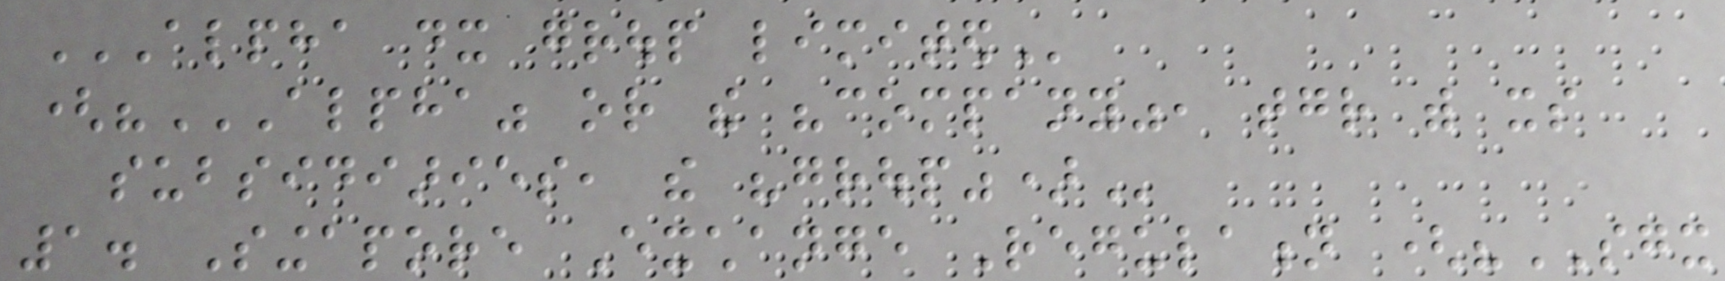ALPHA DX GROUP LIMITED
("ALPHA" OR THE "COMPANY", TOGETHER WITH ITS
SUBSIDIARIES, THE "GROUP")
1. Singapore Exchange Regulation ("SGX
